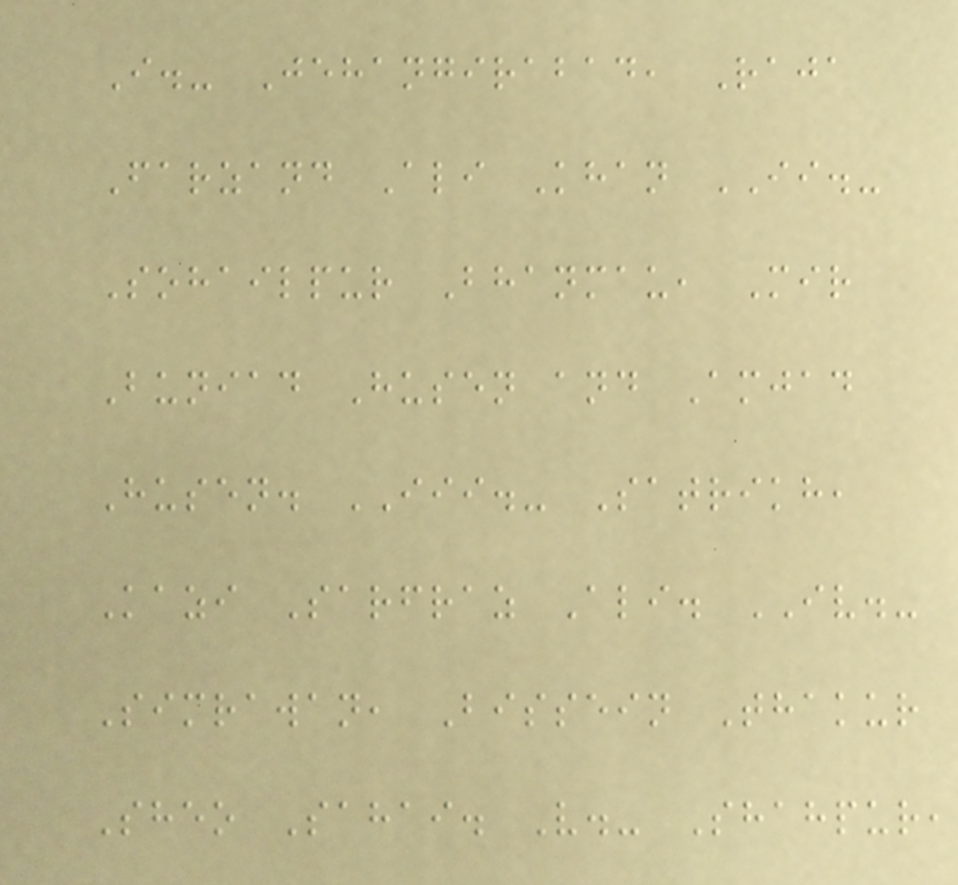I.- Jehangirabad, Raja
Farzand Ali Khan II.-
Sohailpur Bhanmau, Mir
Buniad Husen and Amjad
Husen. III.- Satrikh,
Kazi Sarfraz Ali. IV.-
Simrawan, Bissein Thakur
Sheo Sahai. V.- Shahpur,
